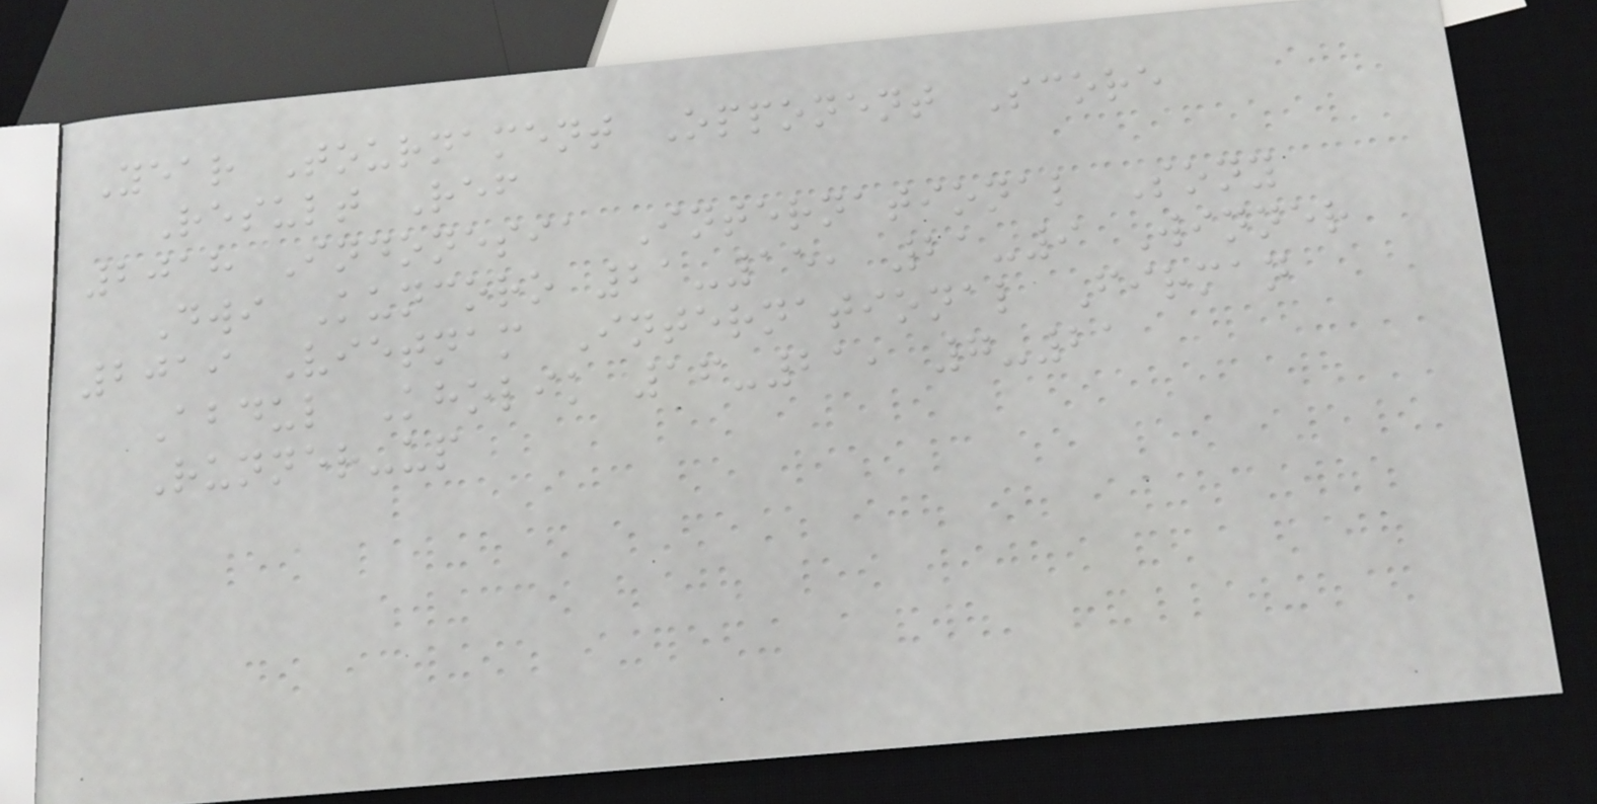Year Tournament Opponent Score
Result Ref
2018 Indonesia International Sony
Dwi Kuncoro 21-15, 21-9 Winner
2019 Vietnam International Firman
Abdul Kholik 16-21, 7-21
Runner-up
